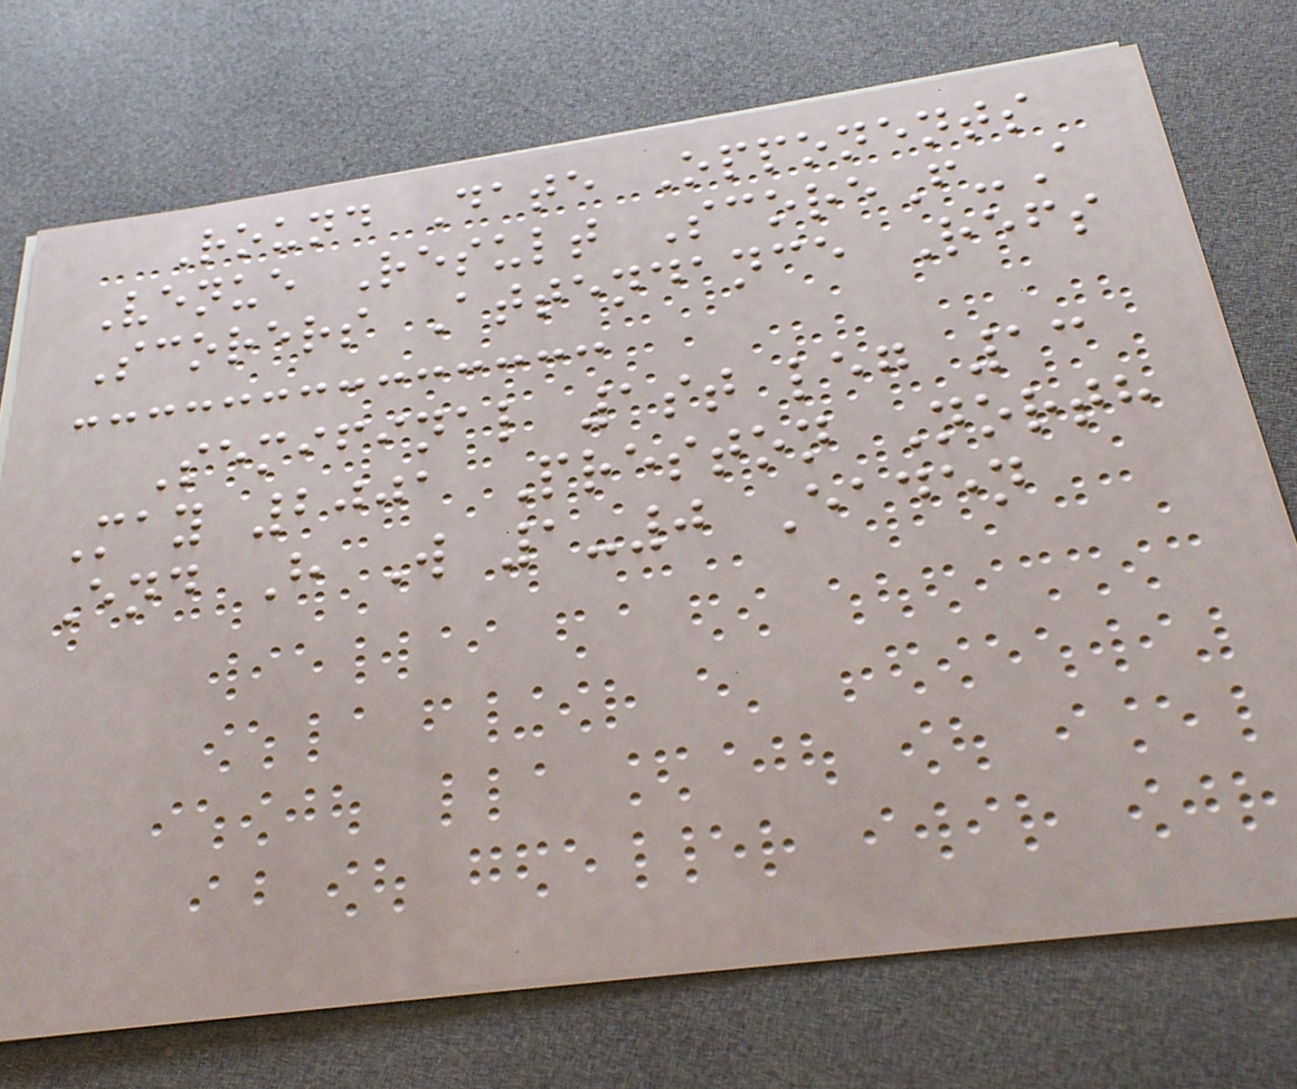Round Date Opponents
Venue Result ScoreF-A
Scorers Attendance Refs
Semifinal 1st leg 13
May 2001 Preston North
End H W 1-0 Eaden
